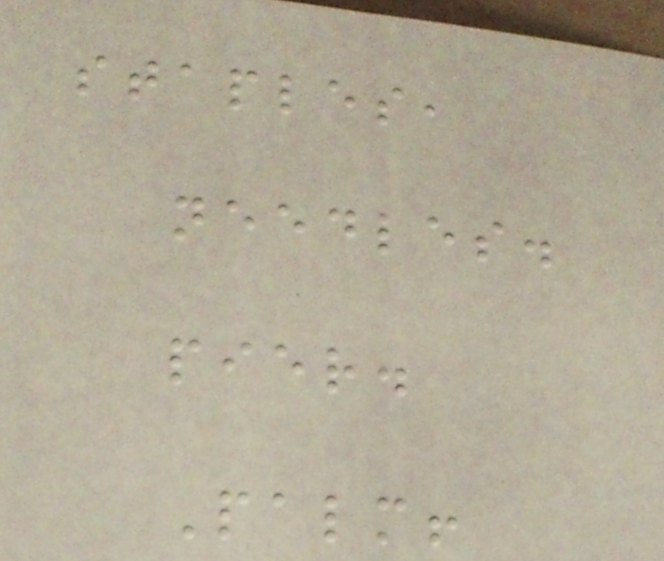staples,
needles.
pier.
Palm!
